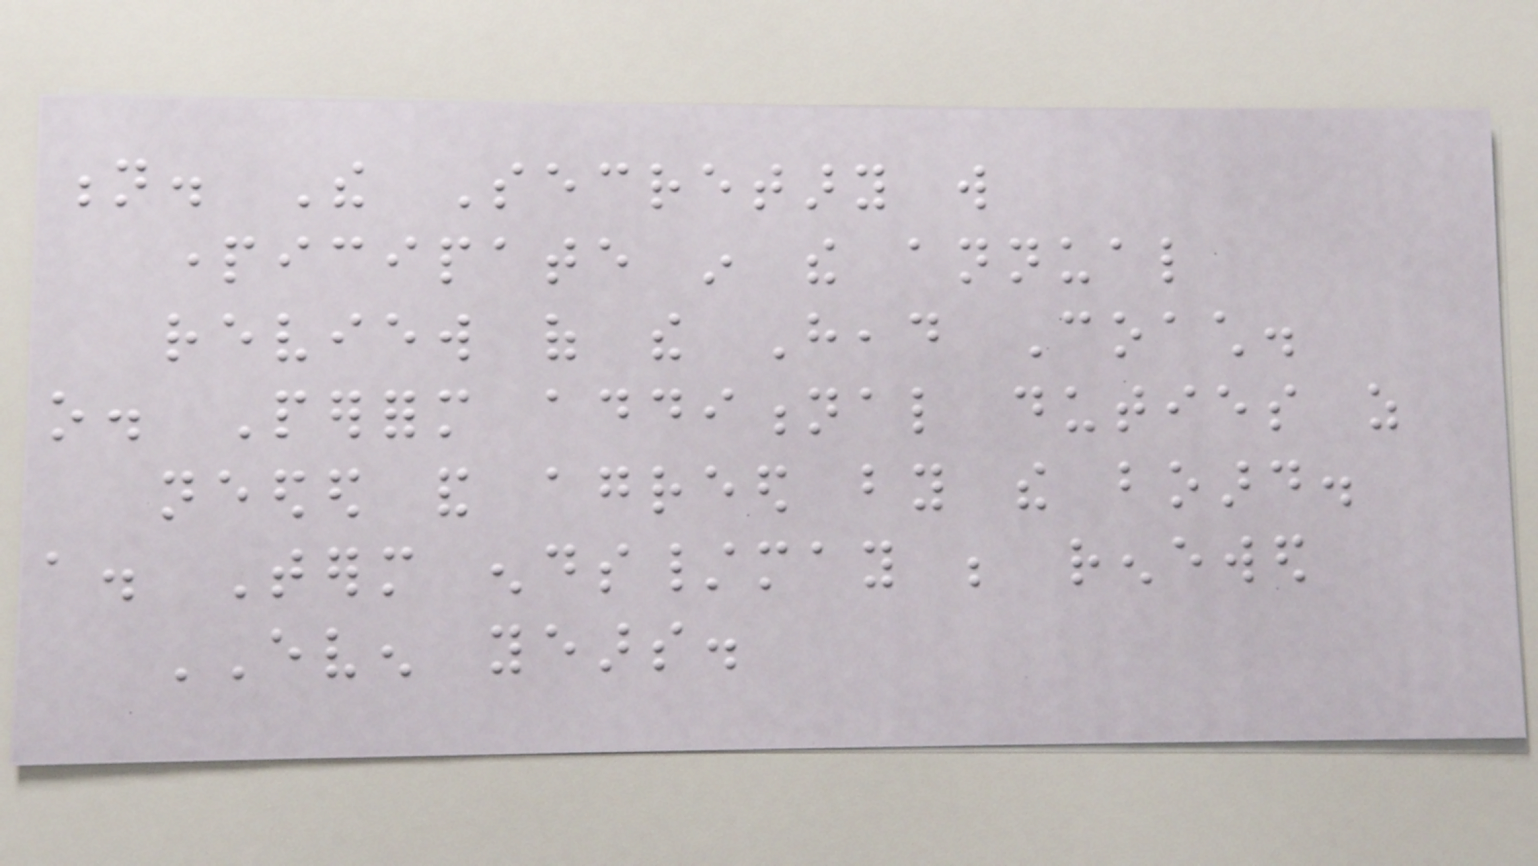n. The Secretary will
participate in the annual
review of the Head Coach.
o. Perform additional duties as
needed and agreed by the board.
a. Term ends/may be renewed
EVEN years.
